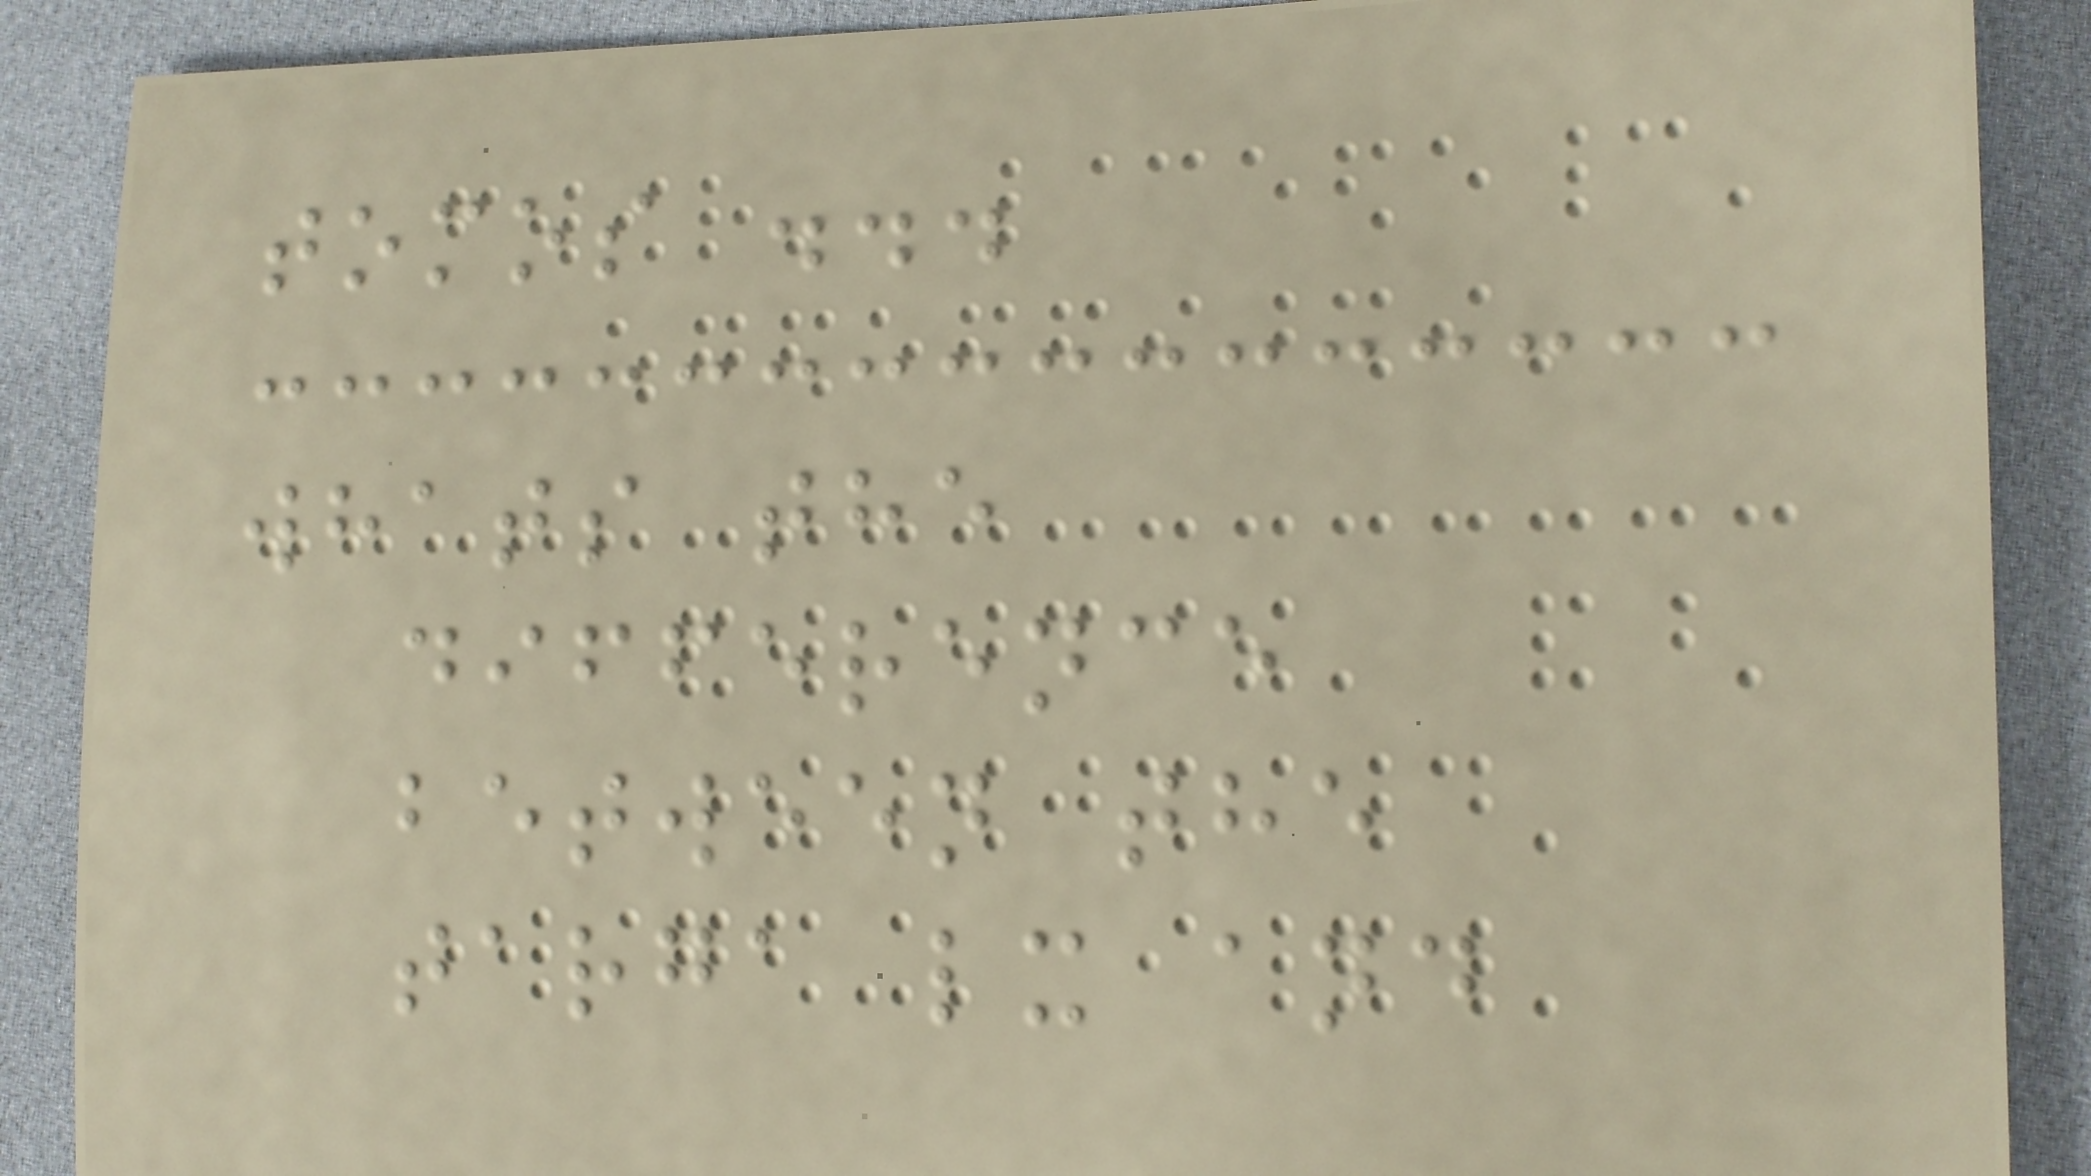tomos ...
whats the
difference
between the
targa lx and
